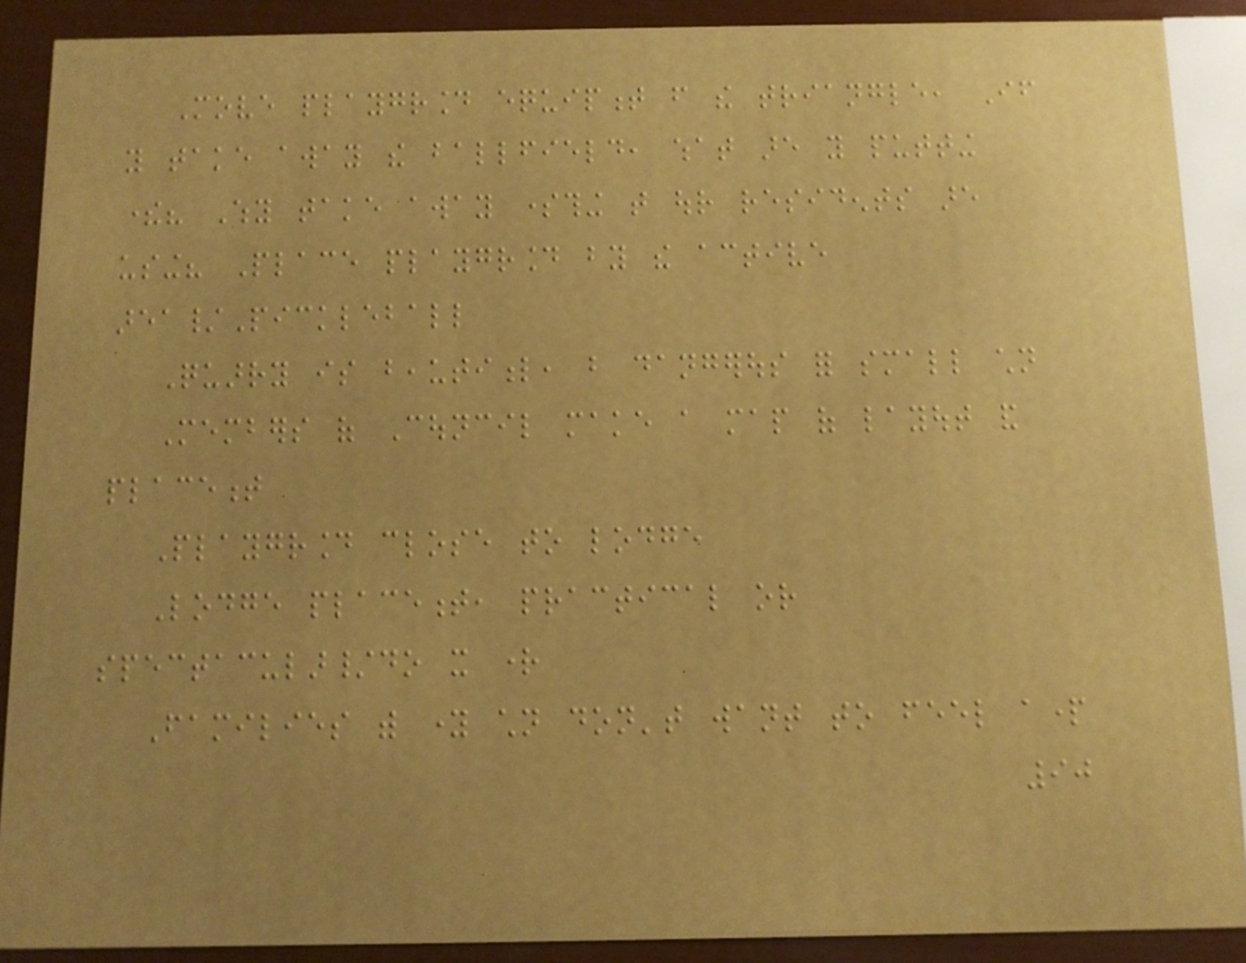Move playground equipment from the triangle, If
you take away the ballfield, what are you putting
there? Why take away something that our residents are
using? Place playground by the active
area/Pickleball
Quarry is beautiful, but dangerous for small children
Members of Council make a map of layout and
placement
Playground close to lodge
Lodge placement, practical or
spectacular/do it right
Families with young children don't want to feel apart
90
